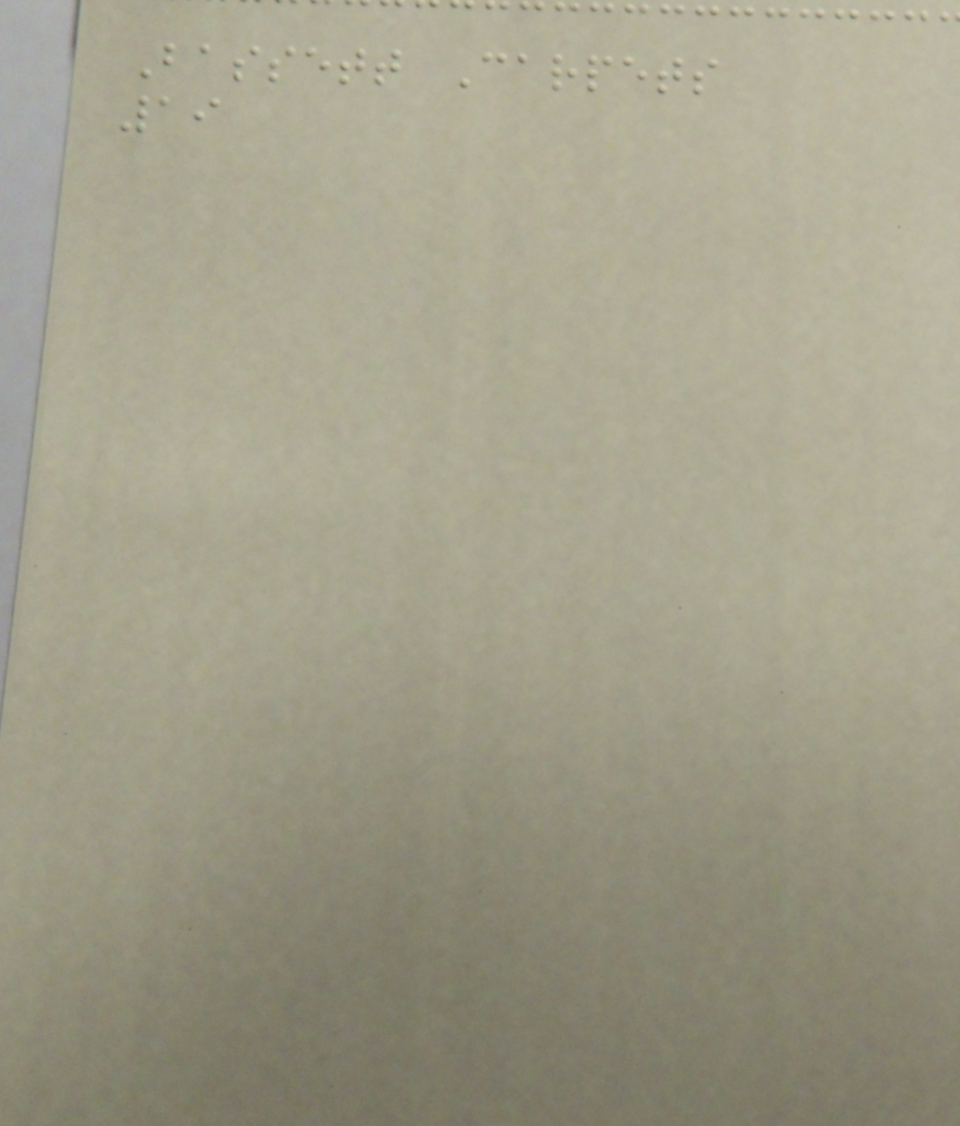Bassett Carpets
19
